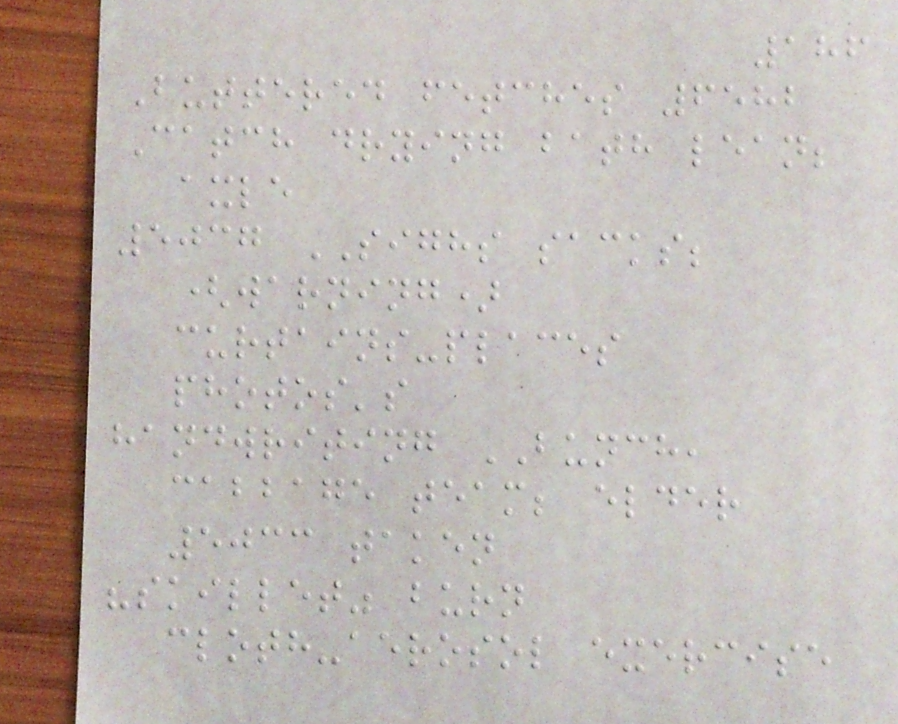186
Buttered fetches 6582
Catch drying bath lean;
axle
5037 SIGHS sacks;
(warning)
curtains-places
photos's
handwriting BUNCH,
cabbage team; elder
5033 taken
"skillet" burn
cloth-aerosol exercise
